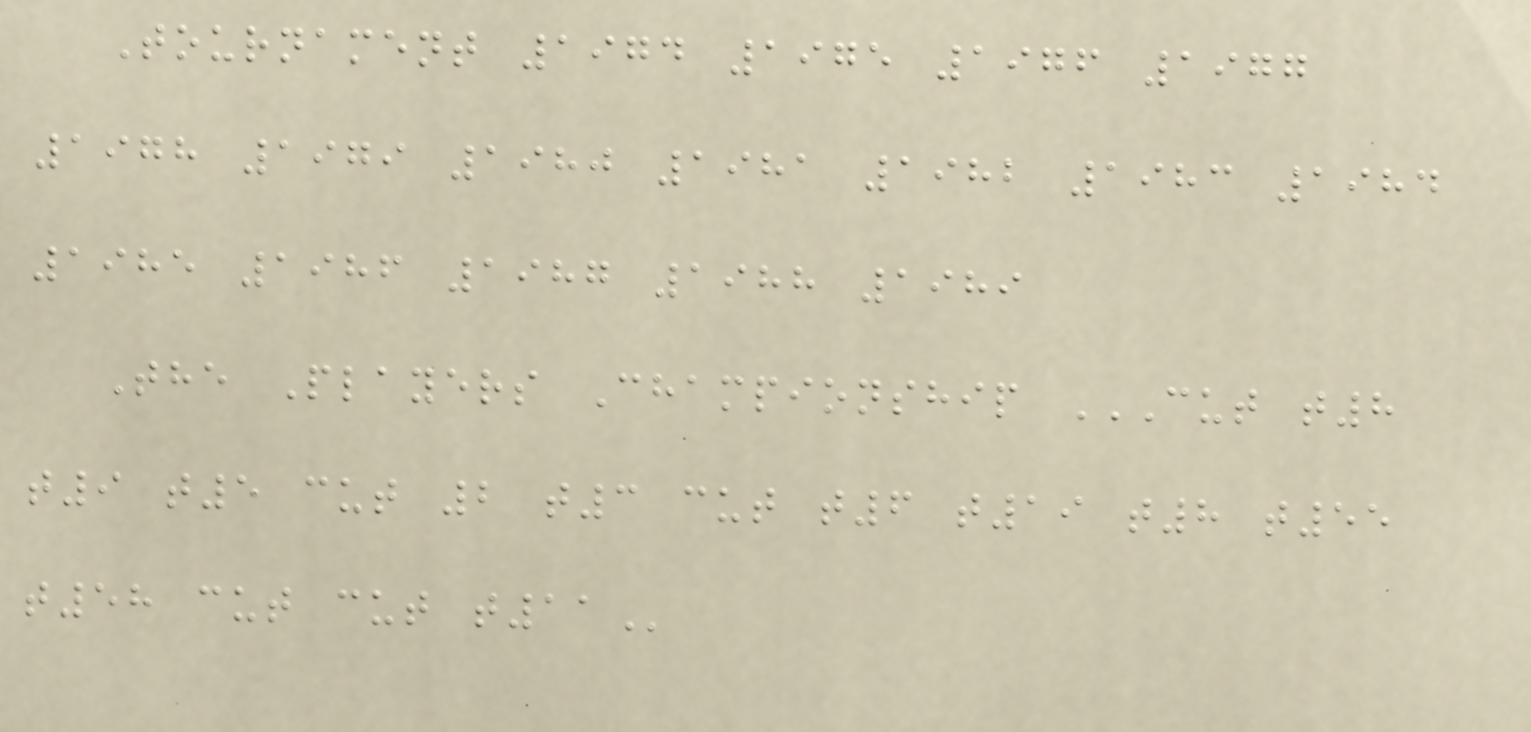Tournament 1974 1975 1976 1977
1978 1979 1980 1981 1982 1983 1984
1985 1986 1987 1988 1989
The Players Championship CUT T8
T9 T5 CUT 2 T3 CUT T6 T19 T8 T55
T58 CUT CUT T11
